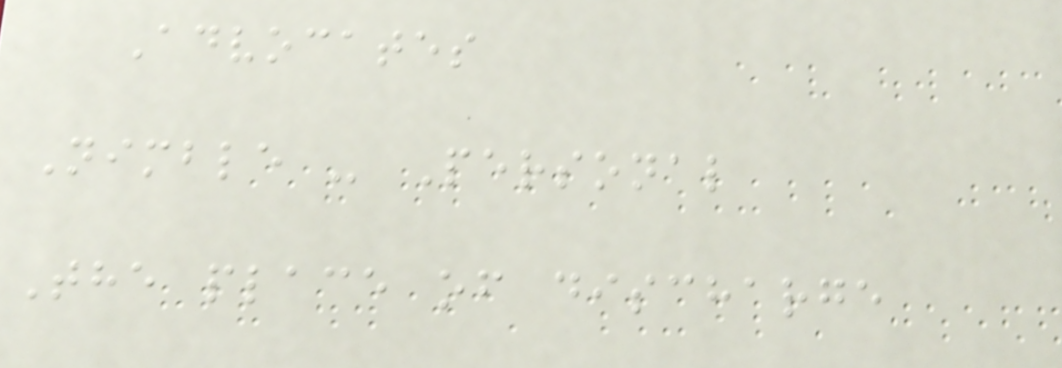Advocates
Nimble - Personal
The place of discharge
